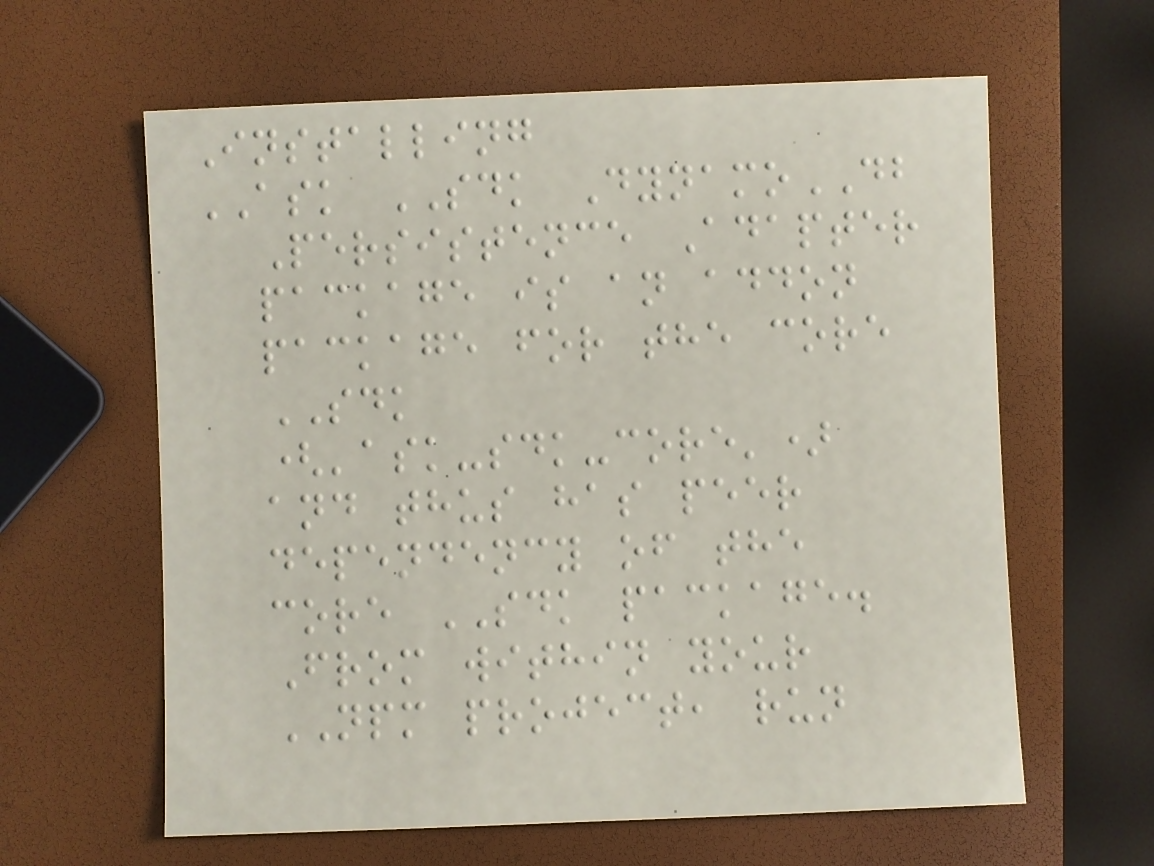Installing
ASK SDK DynamoDB
Persistence Adapter
package is an addon
package for the core
SDK
('ask-sdk-core')
and thus has peer
dependency of the
core SDK package.
From within your
NPM project, run
